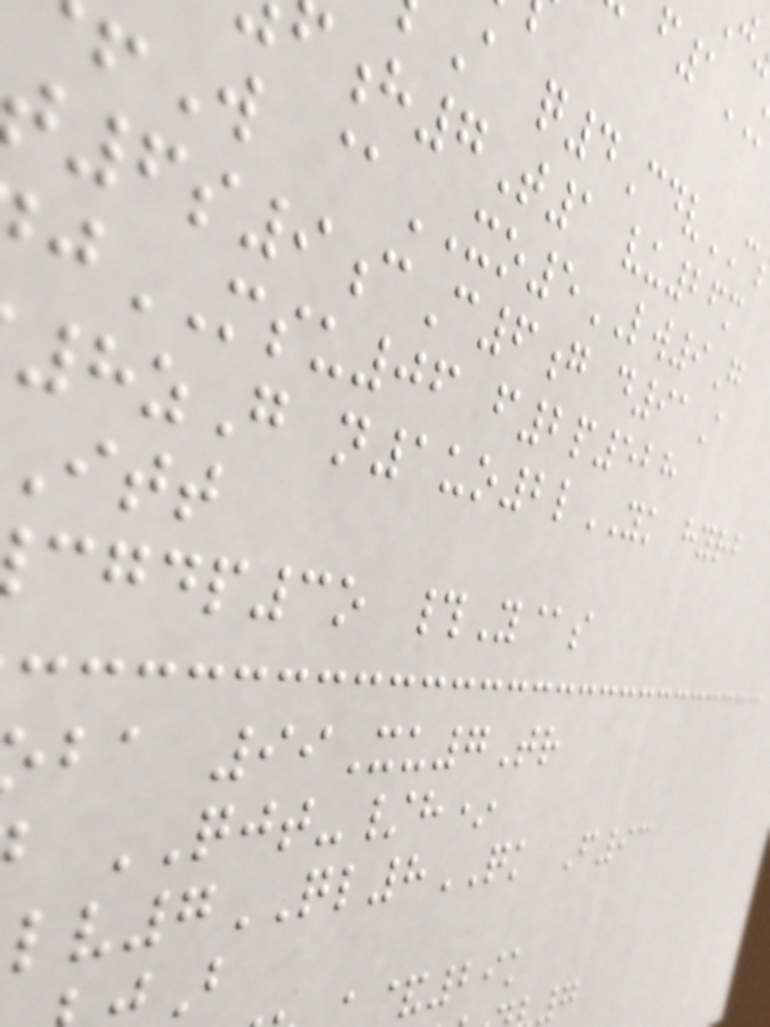A q4Cdv
h7T1 vu26m
W @XO5LW9G
6s9cC6g d91A
jMSU06 f2p528
8zG n1uo2lYK hyrb
p3o #Y@s
ba 99Xu7Tr
QJT-/h*
v7QL8QK F93
&29k
